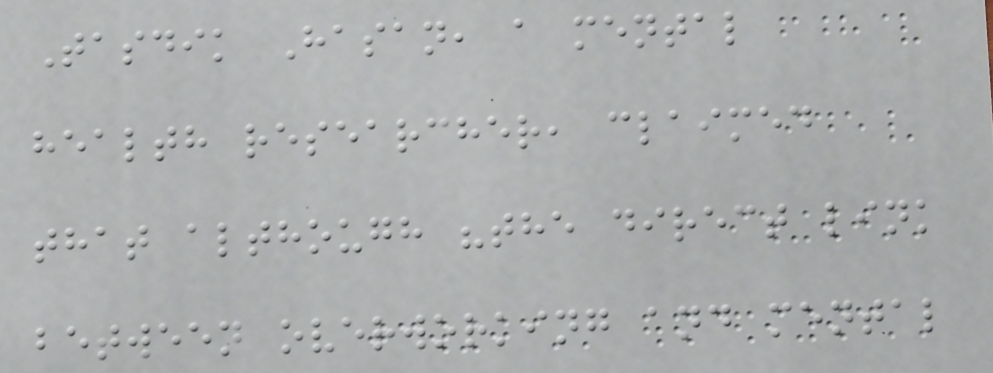Tasdik Hasan, a mental
health researcher, claimed
that although "the direct link
between overworking and mental
